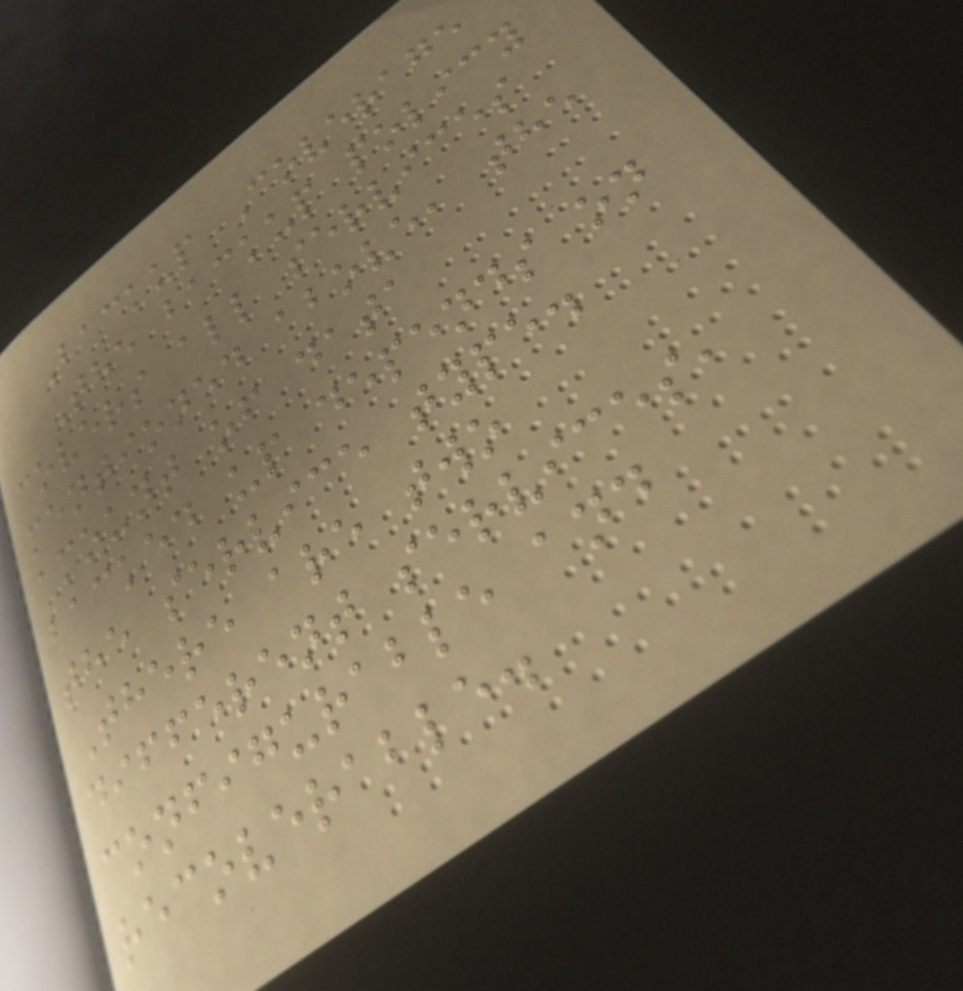Backup Coverage
The backup policy
covers all services
mentioned above, the
amount of data
backed up depends on
the service type.
There are two
different services,
configurable and
recoverable.
